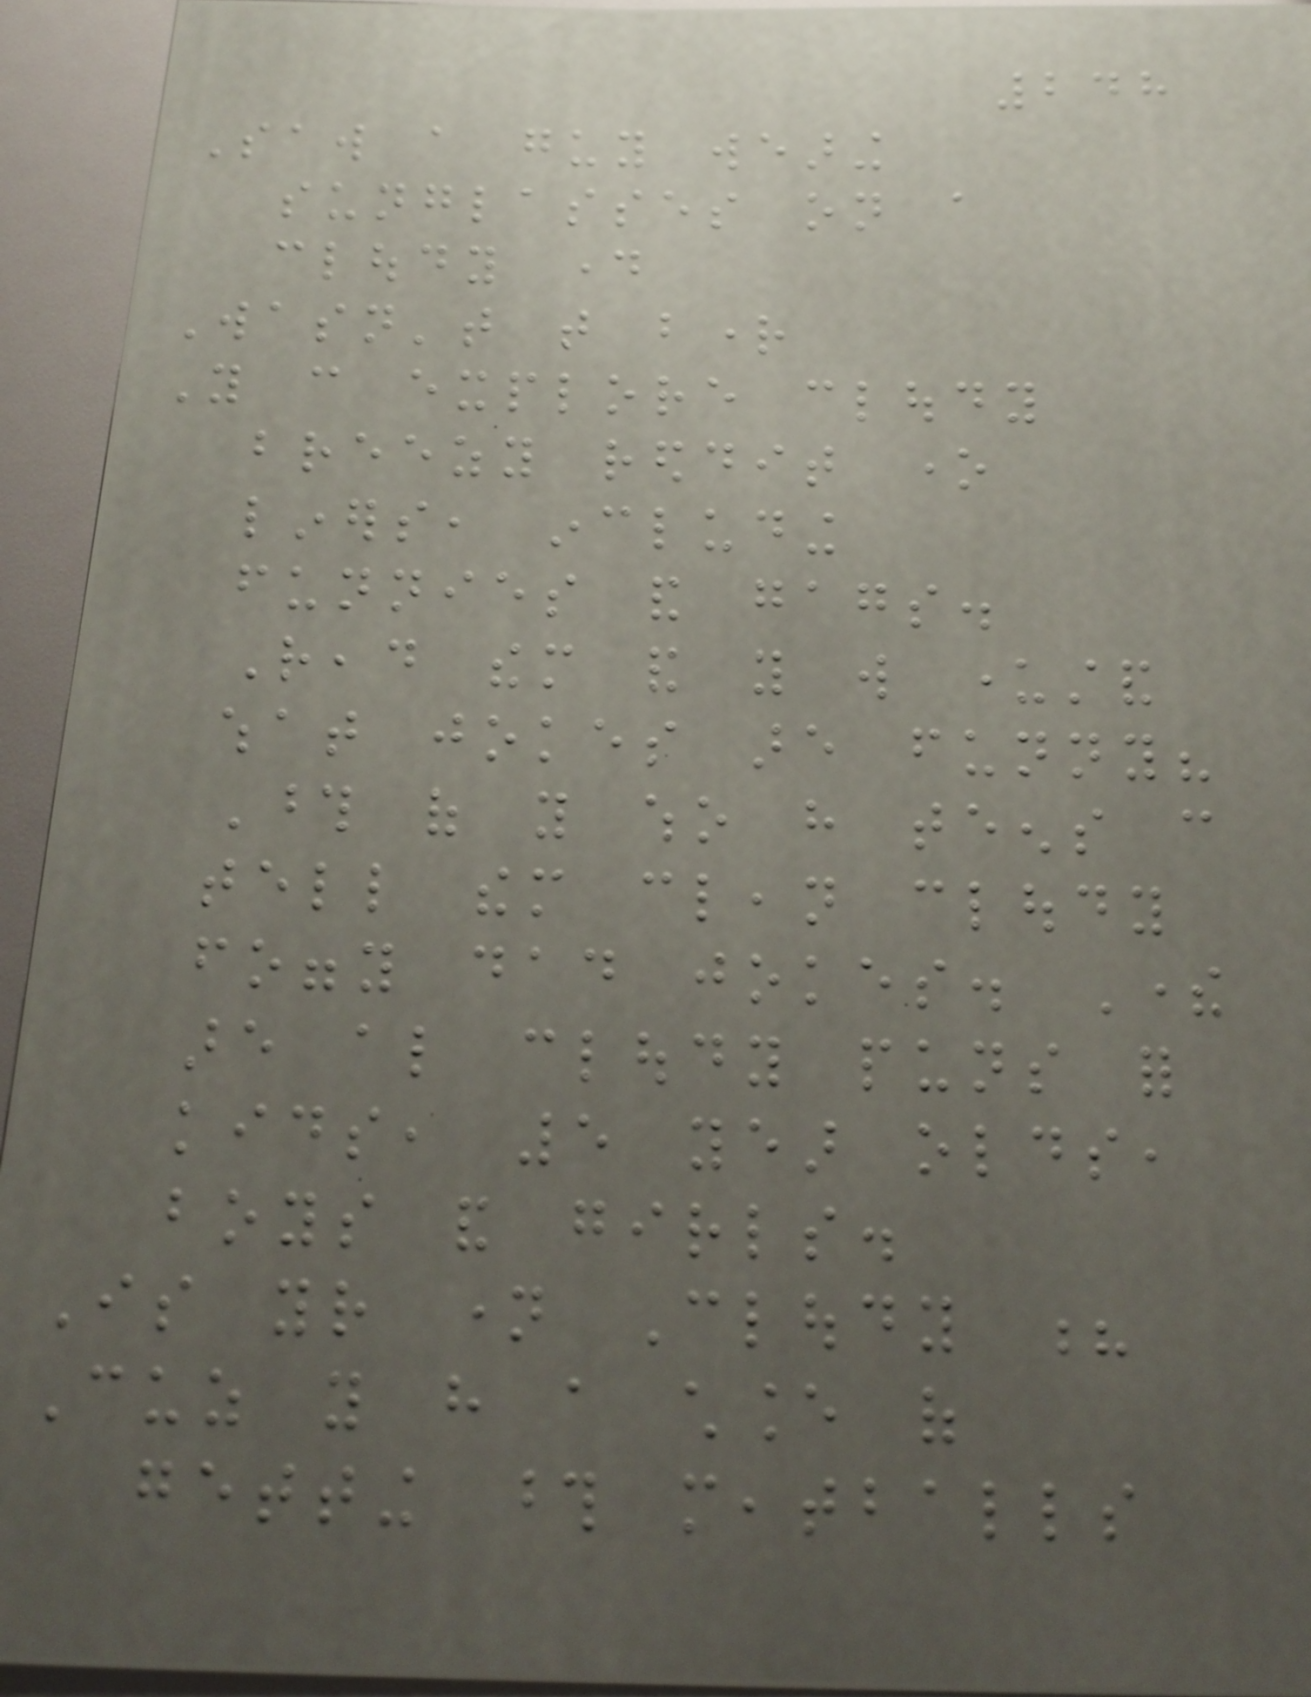248
Saw a guy wearing
sunglasses on a
cloudy day
Wasn't that bright
You can explore cloudy
breezy reddit one
liners, including
funnies and gags.
Read them and you will understand
what jokes are funny?
Those of you who have teens can
tell them clean cloudy
foggy dad jokes. There
are also cloudy puns for
kids, 5 year olds,
boys and girls.
Is your name Cloudy ?
Cuz you have a chance of
getting those meatballs
